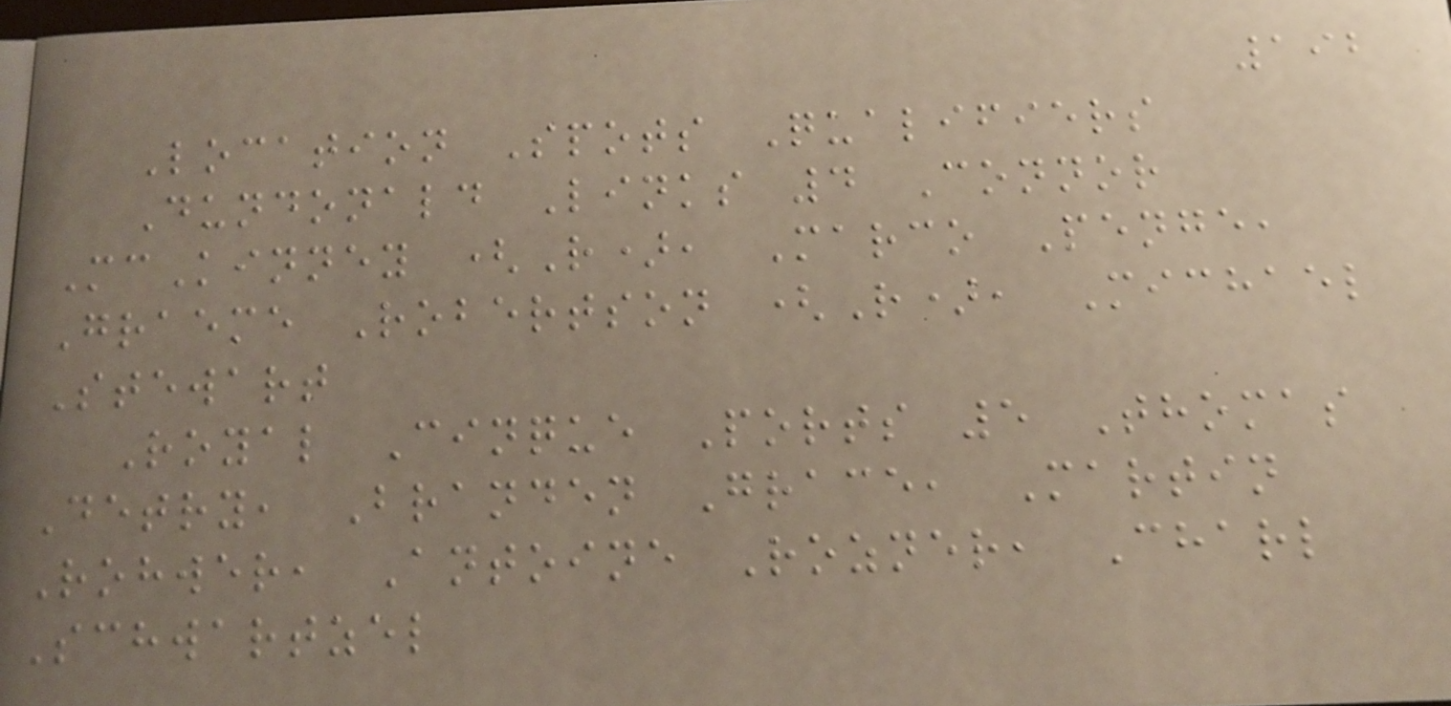192
Location Spots Qualifiers
Dundonald Links 4 Connor
McKinney (R), Marco Penge,
Graeme Robertson (R), Michael
Stewart
Royal Cinque Ports 5 Thomas
Detry, Branden Grace, Martin
Rohwer, Antoine Rozner, Charl
Schwartzel
